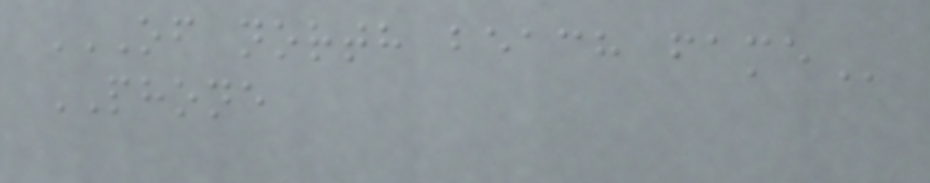OF NORTH BEACH FAME
PHONE
